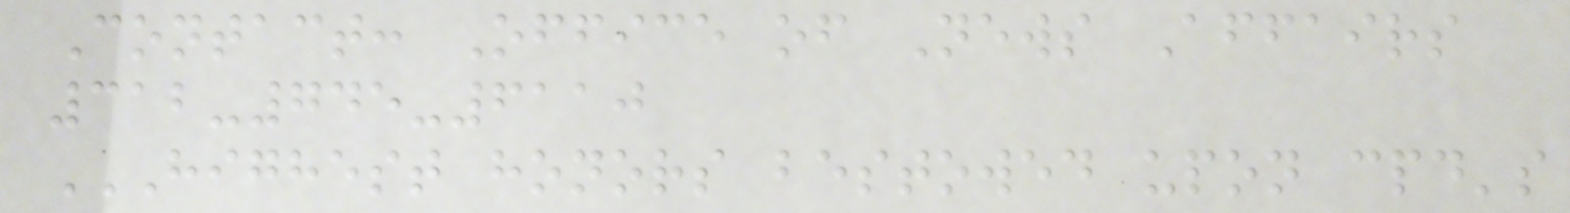Contact: Office of News Affairs
312-745-6110
HIGHEST HONORS BESTOWED UPON CPD'S
